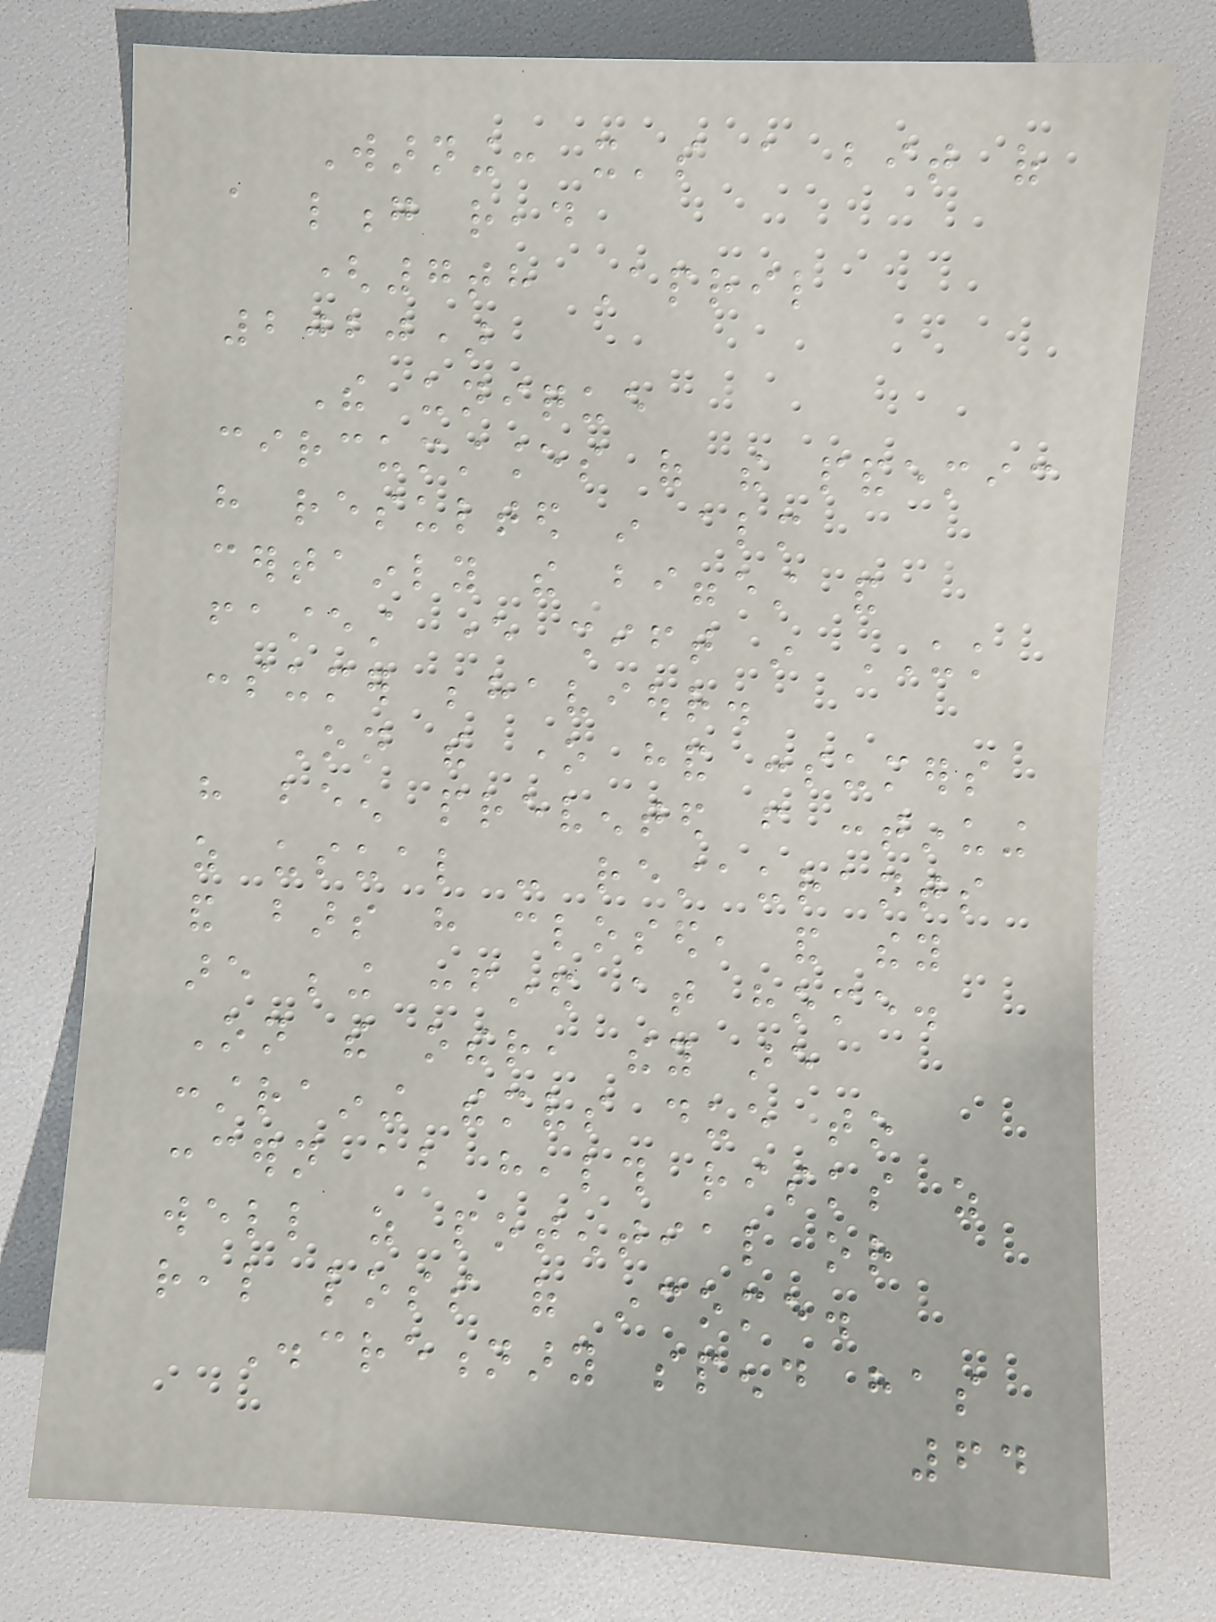Warning: it's a bit of
a long read
(7th April
2020)
The unique
circumstances of the pandemic
have resulted in almost
certainly the biggest and
fastest ever shift in UK
consumer behaviour.
On the one hand consumers
have been prevented from continuing
as usual - restaurants
and bars have closed, and they
are being confined at home.
On the other, they are
constraining themselves due to
concern about health risks as
well as potential or
real loss of income.
Discretionary spend has
64
